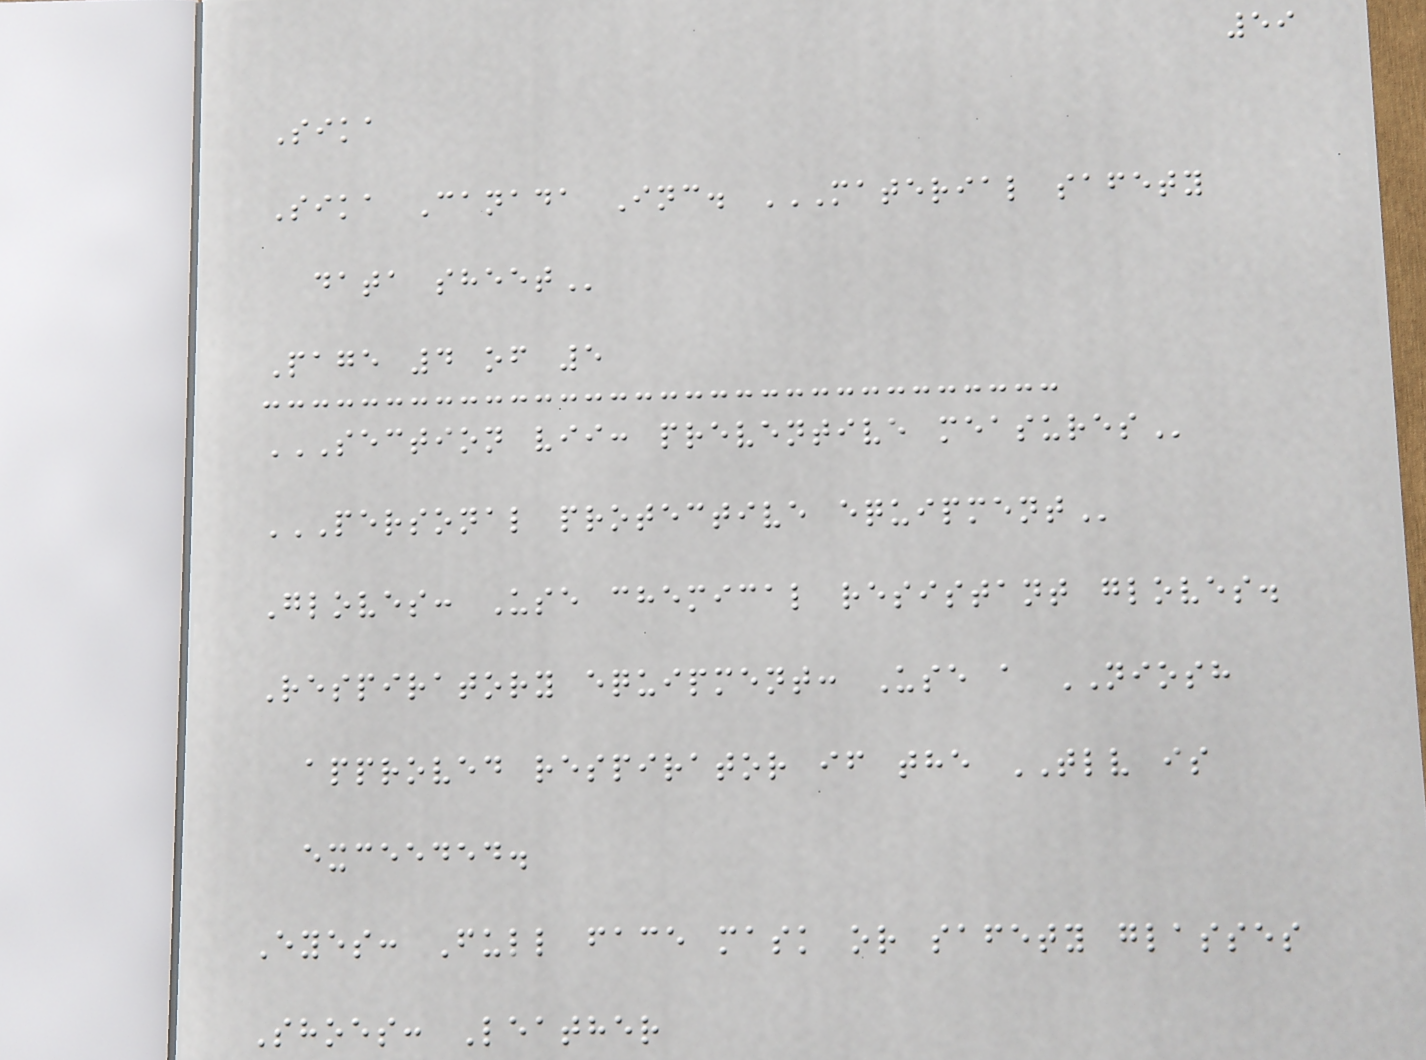59
Sika
Sika Canada Inc. MATERIAL SAFETY
DATA SHEET
Page 4 of 5
SECTION VII: PREVENTIVE MEASURES
PERSONAL PROTECTIVE EQUIPMENT
Gloves: Use chemical resistant gloves.
Respiratory equipment: Use a NIOSH
approved respirator if the TLV is
exceeded.
Eyes: Full face mask or safety glasses
Shoes: Leather
